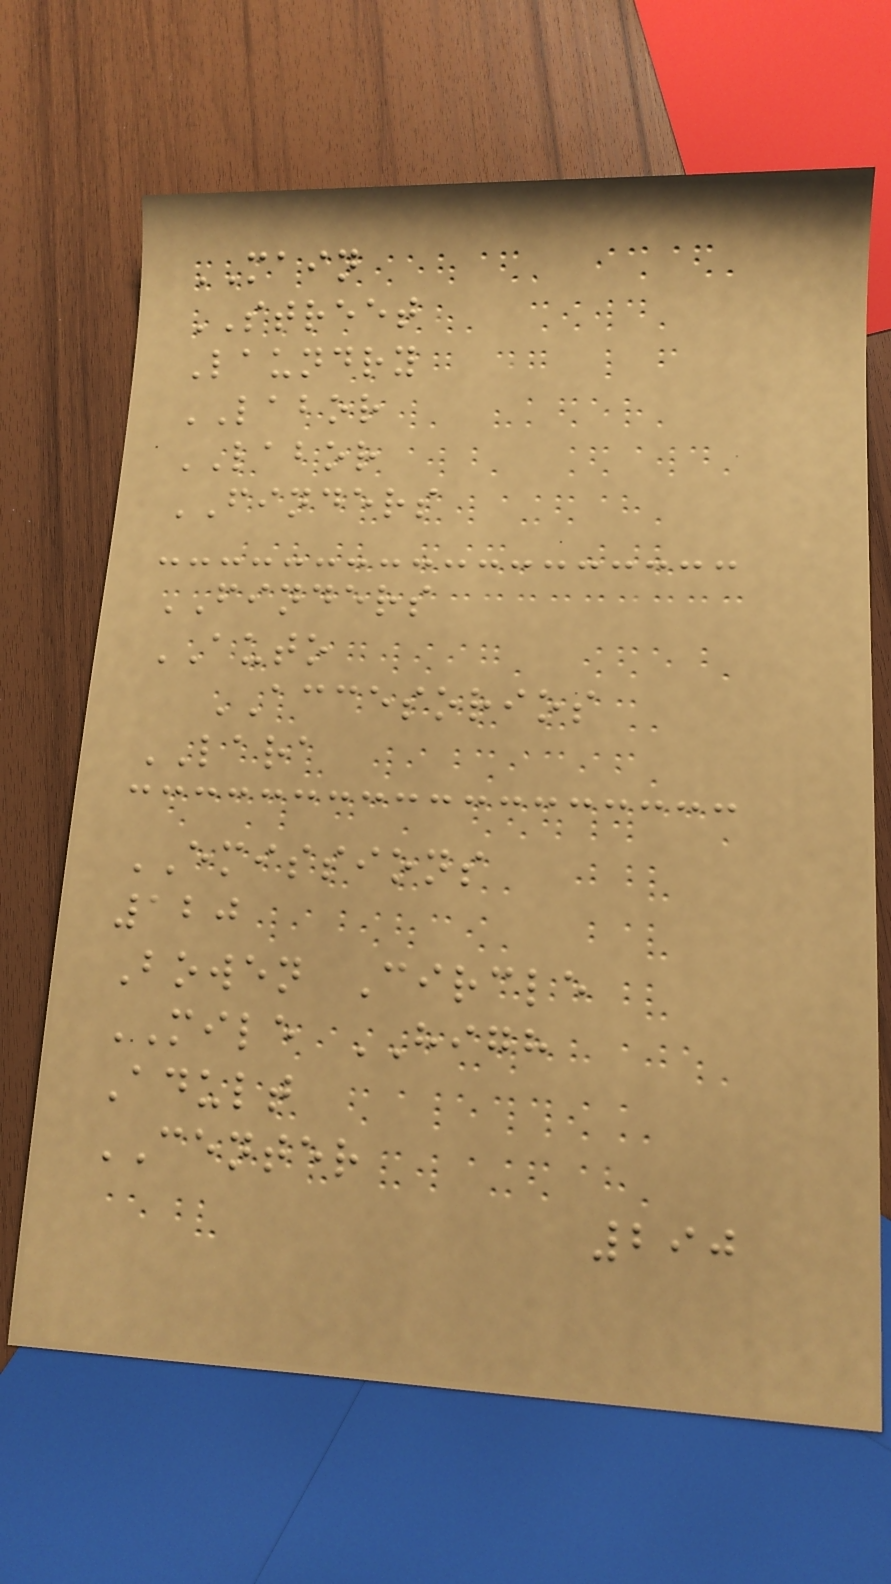MAIN
STREET
Laundry
LABOR
LABOR
FINDERS
FINDERS
AUTO
ACCESORIOS
LARA
EMISSIONS
120
Bowen Circle
MILE HIGH
Adult
CENTER
290
